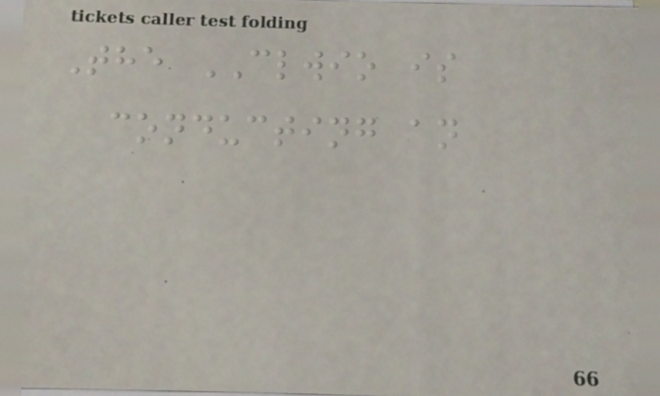The CLWIO is
conducting an
